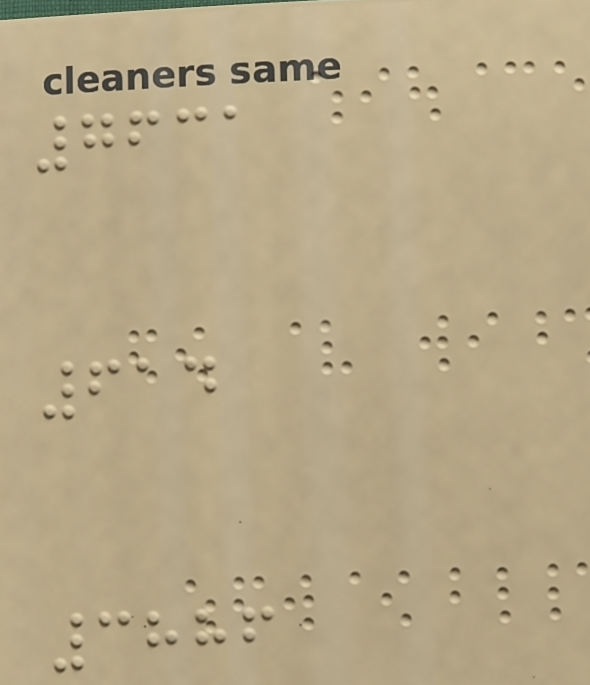7631
614
3886
